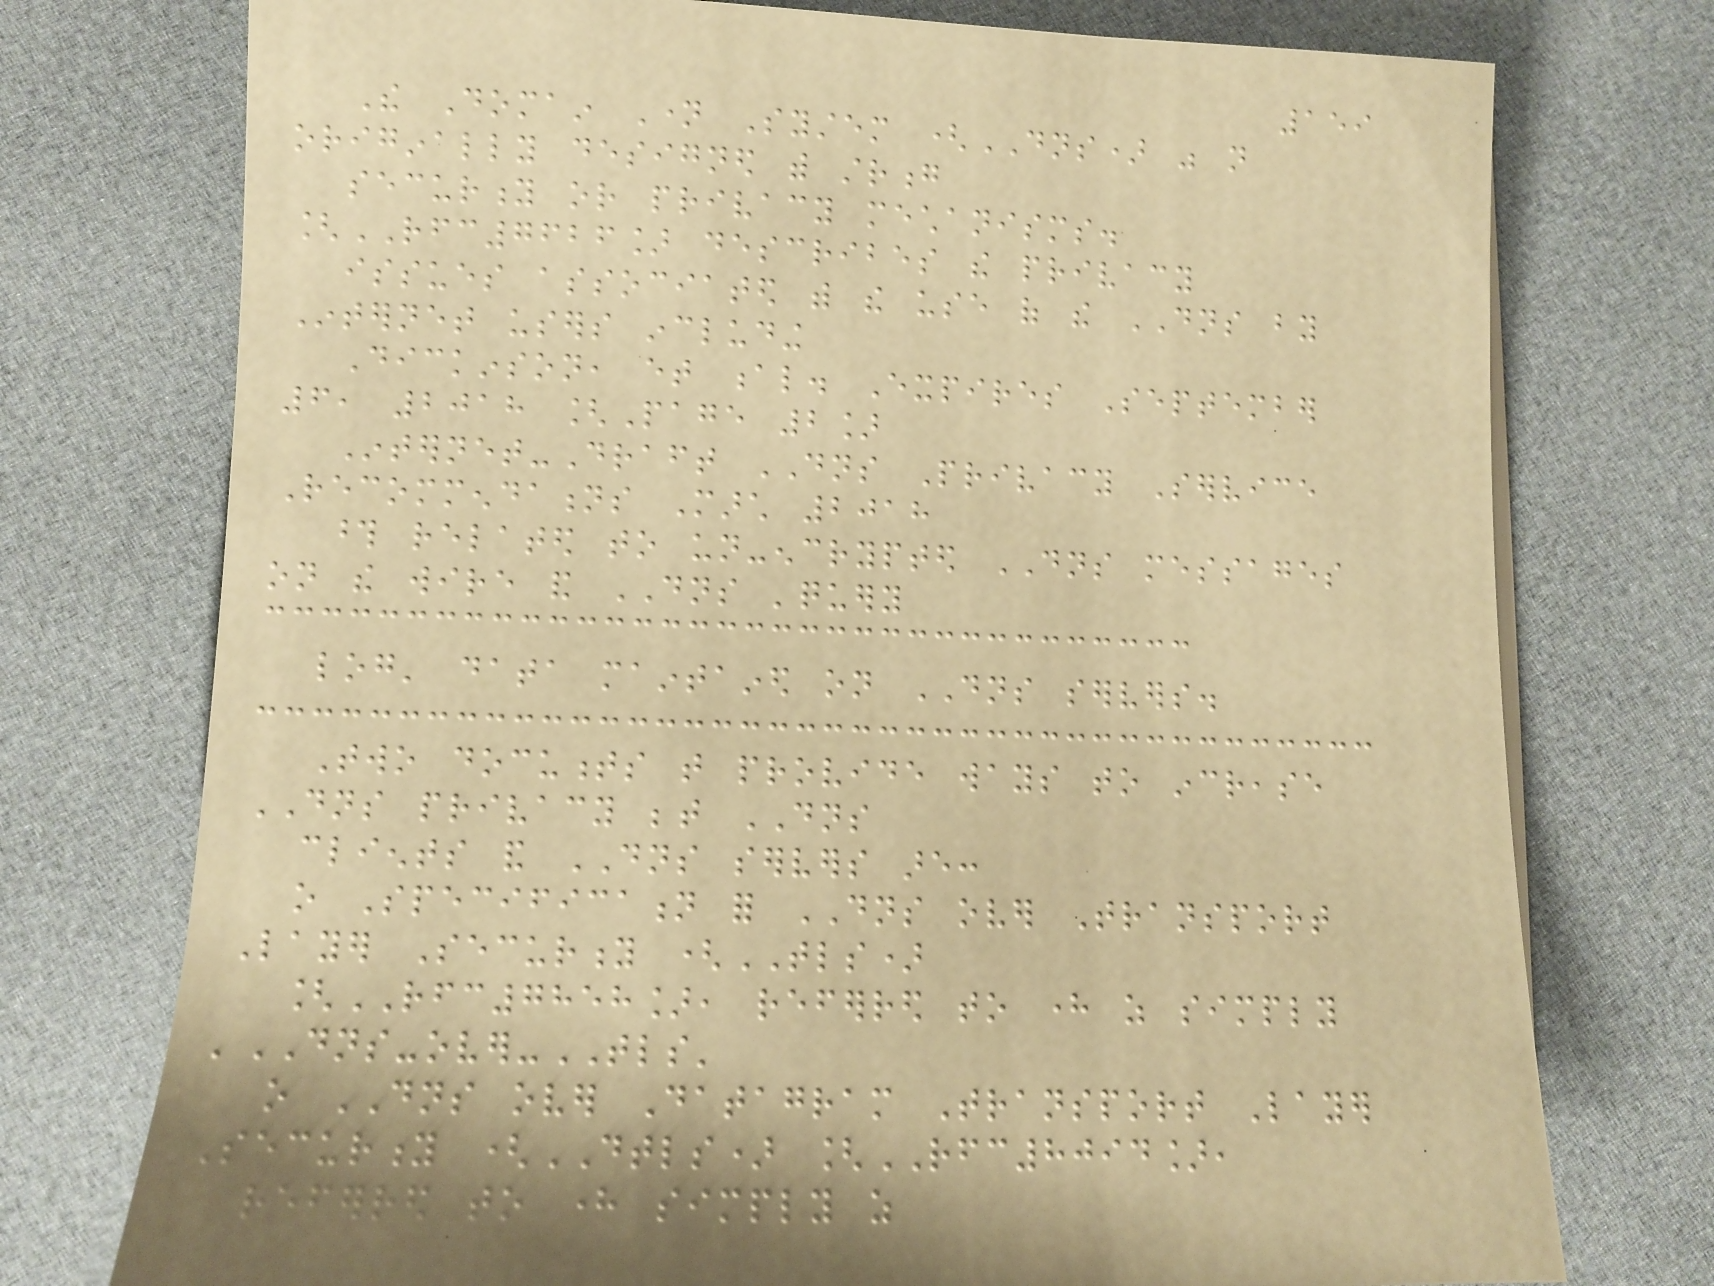159
The Domain Name System (DNS) was not
originally designed with strong
security or privacy mechanisms.
[RFC7626] describes the privacy
issues associated with the use of the DNS by
Internet users including
Dickinson, et al. Expires September
6, 2018 [Page 2]
Internet-Draft DNS Privacy Service
Recommendations March 2018
those related to un-encrypted DNS messages
on the wire and DNS 'query
log' data maintained on DNS servers.
Two documents that provide ways to increase
DNS privacy between DNS
clients and DNS servers are:
o Specification for DNS over Transport
Layer Security (TLS)
[RFC7858], referred to here as simply
'DNS-over-TLS'
o DNS over Datagram Transport Layer
Security (DTLS) [RFC8094],
referred to here simply as
